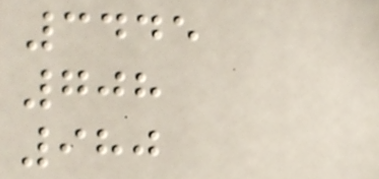3445
708
980
